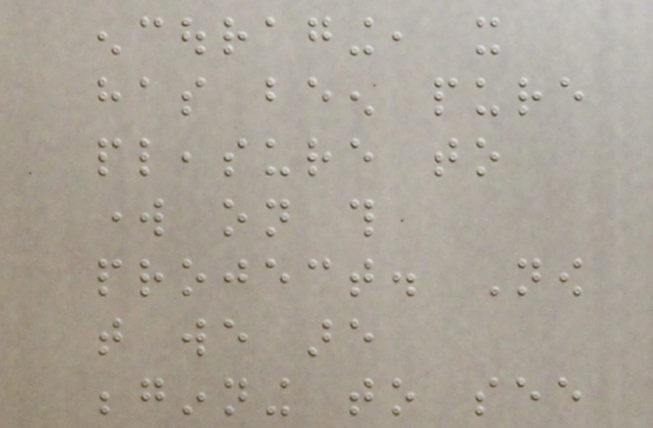encouraging, it
has been pure
pleasure to
work on this
project. Now
that we are
beginning to see
